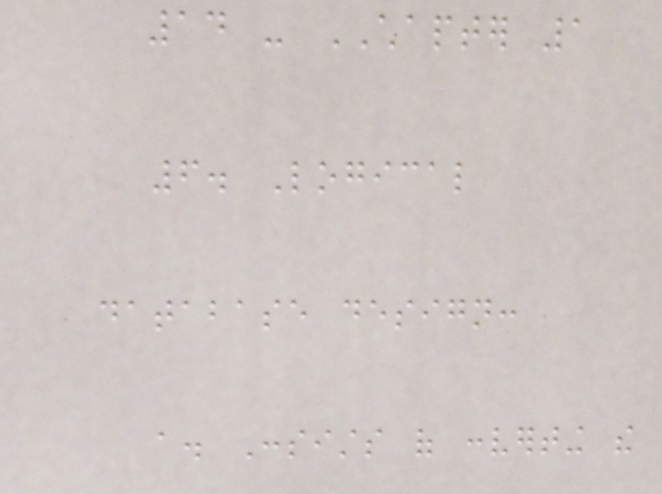14 - CHAPTER 1
6. Logical
database design:
a. Consists of converting the
